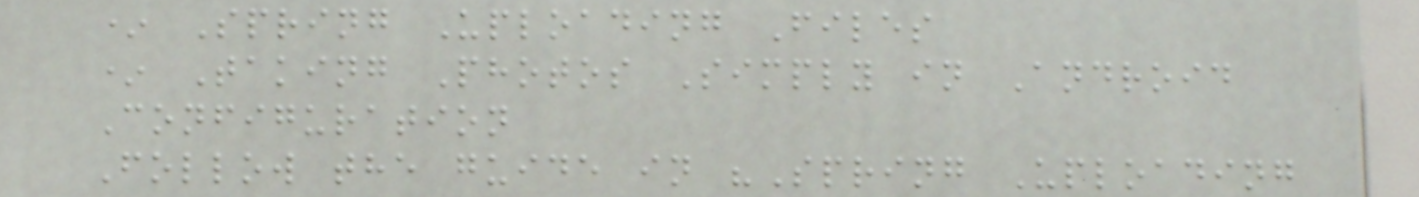* Spring Uploading Files
* Taking Photos Simply in Android
Configuration
Follow the guide in "Spring Uploading
